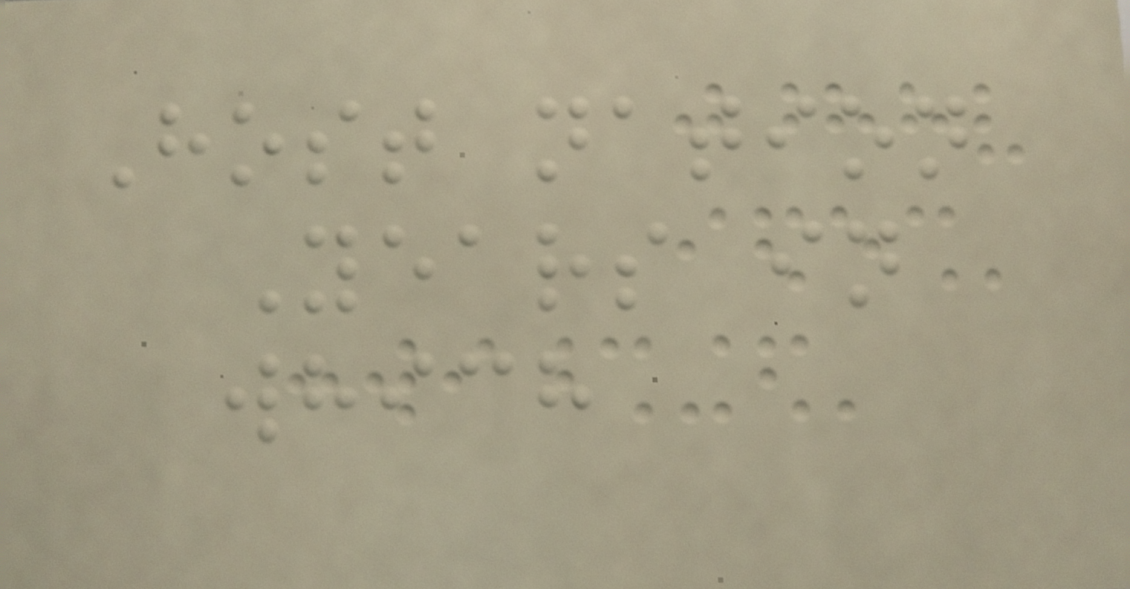Host nation
Years in
which
